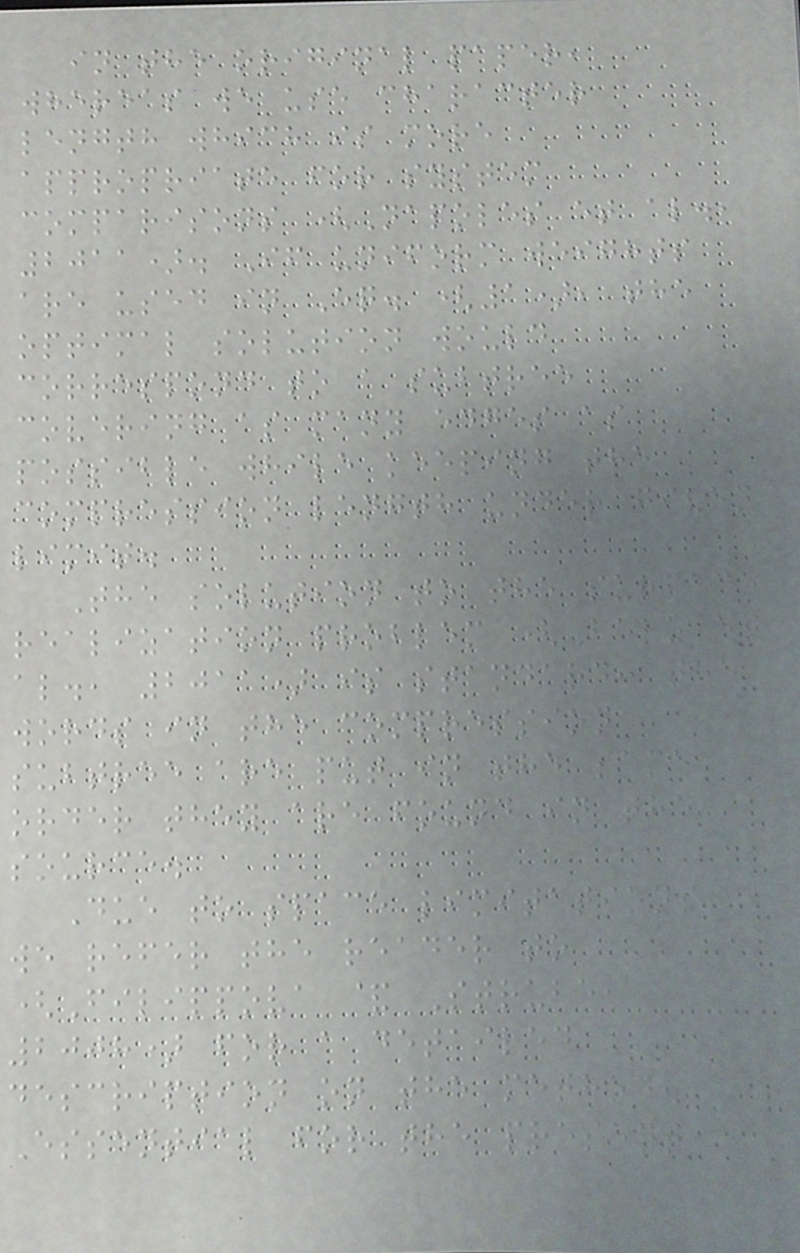in the original paper,
whereas we use character
length which is more
appropriate for system
comparisons (Napoles et al.,
2011). If uniform weights
are used in Eq. (1), the
optimal solution would
correspond to a subtree
covering as many edges as
possible while keeping the
compression length under given
limit.
The solution to the surface
realization problem (Belz et
al., 2011) is standard: the
words in the compression
subtree are put in the same
order they are found in the
source.
Due to space limitations,
we refer the reader to
(Filippova & Strube,
2008) for a detailed
description on the method.
Essential for the present
